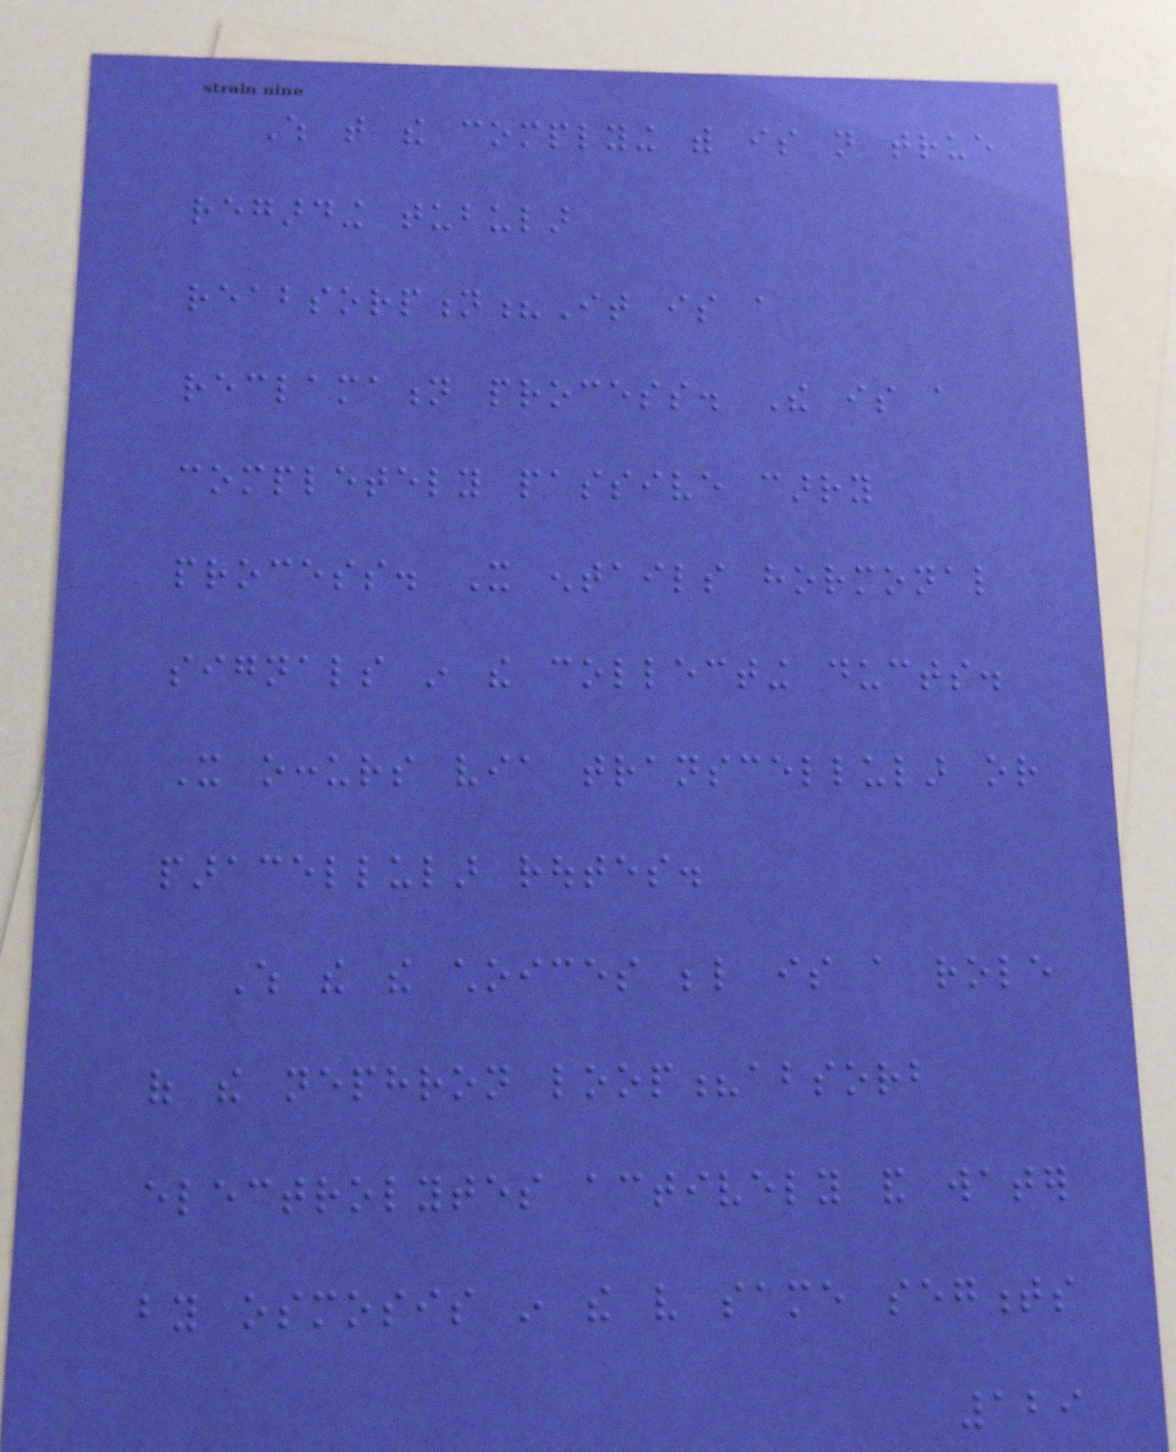Which that the complying with is not true
regarding tubular
reabsorption?It is a
reclamation process. The is a
completely passive carry
process. It entails hormonal
signals in the collecting ducts.
It occurs via transcellular or
paracellular routes.
Which the the choices below is a role
of the nephron loop?absorb
electrolytes actively and water
by osmosis in the very same segments
129
